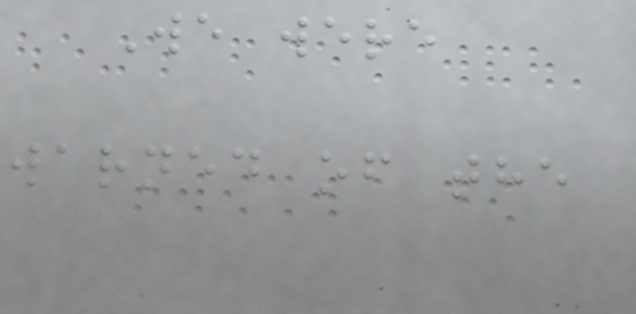We were
warned of the
